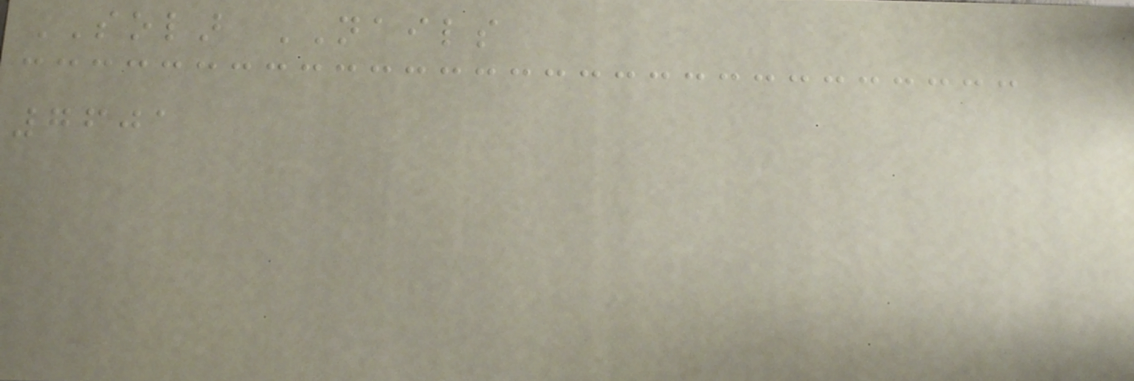SOLAR NAILS
7601
